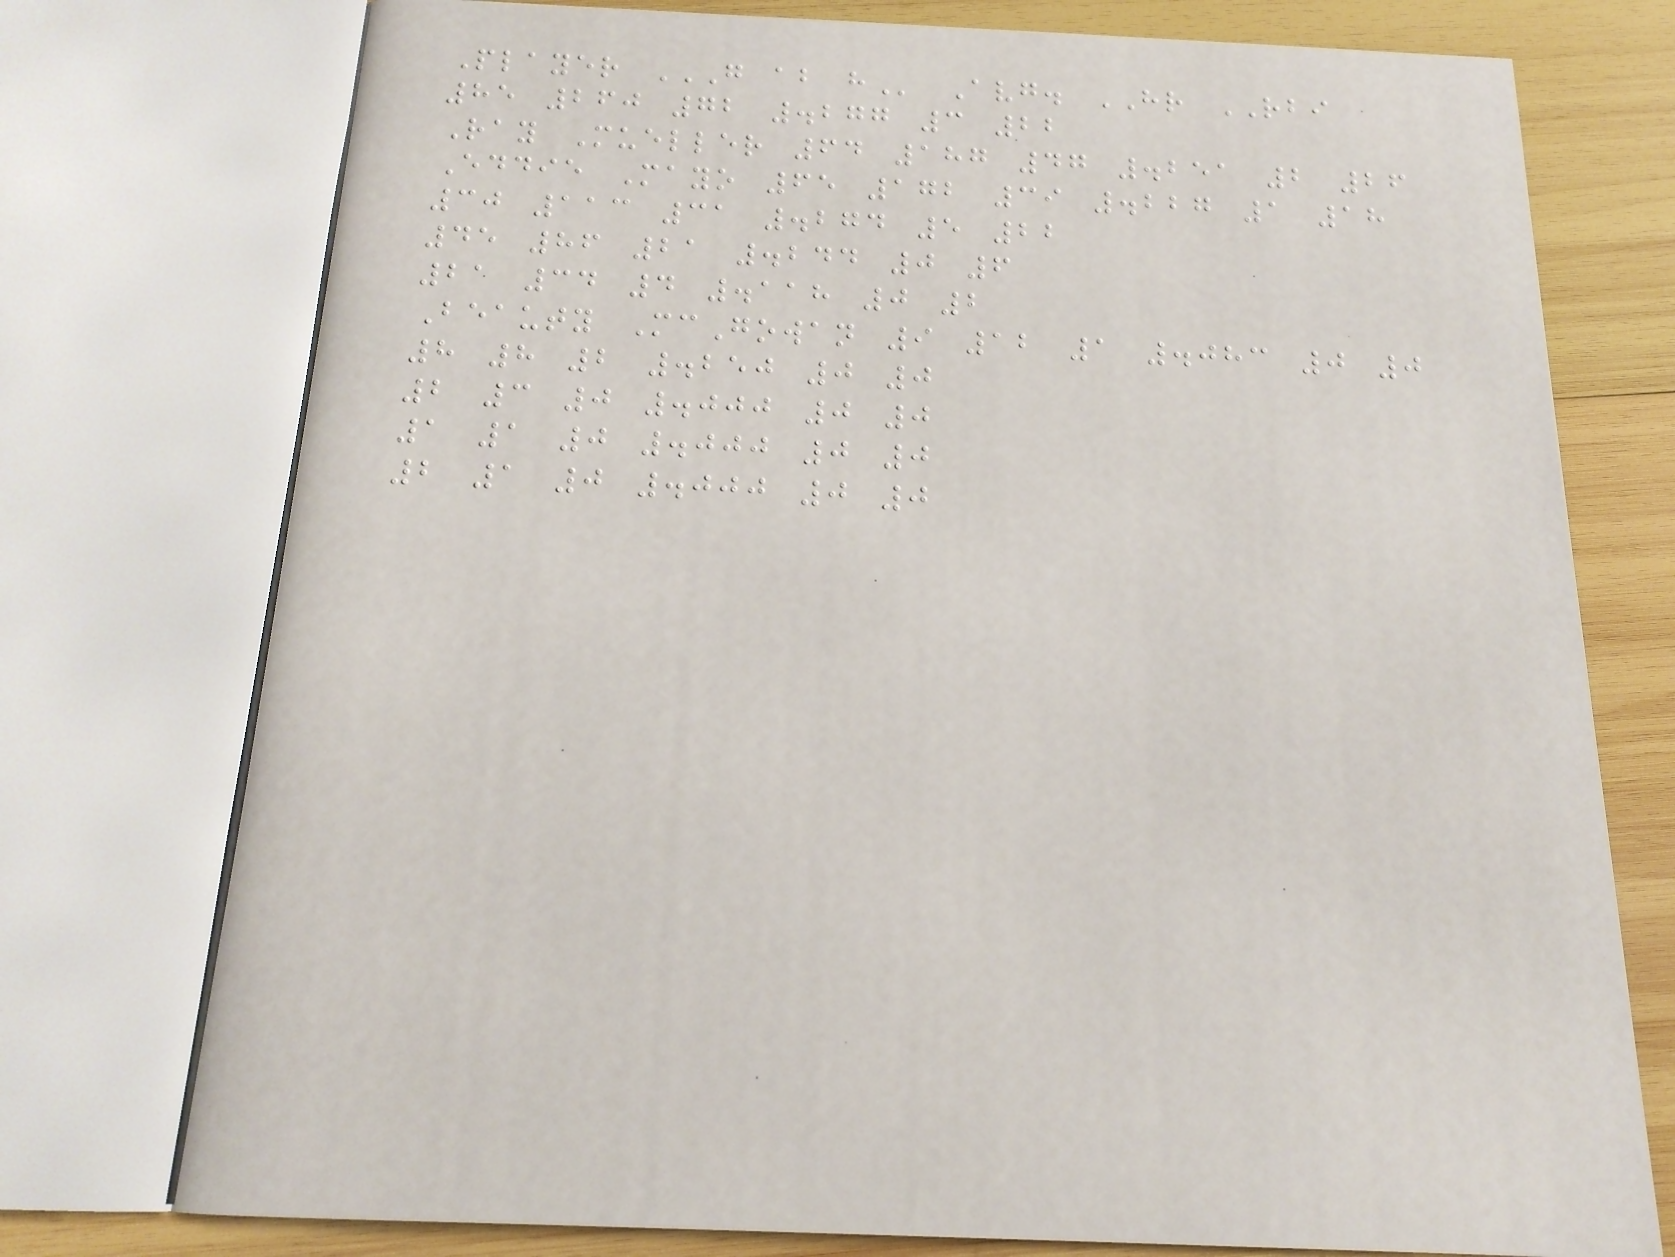Player G AB H Avg. HR RBI
85 260 72 .277 3 22
Ray Mueller 64 187 47 .251 2 26
Eddie Mayo 65 172 39 .227 1 18
30 113 31 .274 5 22
45 86 21 .244 0 6
21 34 4 .118 0 2
Beauty McGowan 9 12 1 .083 0 0
8 8 2 .250 0 0
2 3 0 .000 0 0
1 1 0 .000 0 0
2 1 0 .000 0 0
